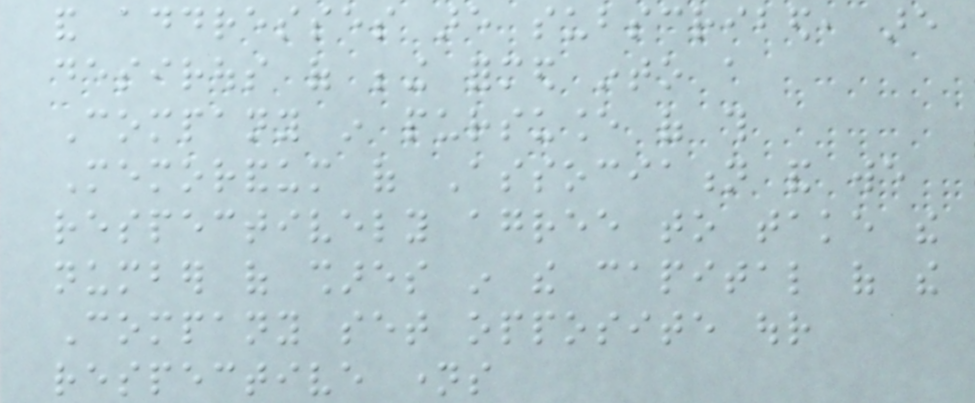and addresses are subscribed, are
desirous of being formed into a
Company in pursuance of this
Memorandum of Association and we
respectively agree to take the
number of shares in the capital of the
Company set opposite our
respective names
